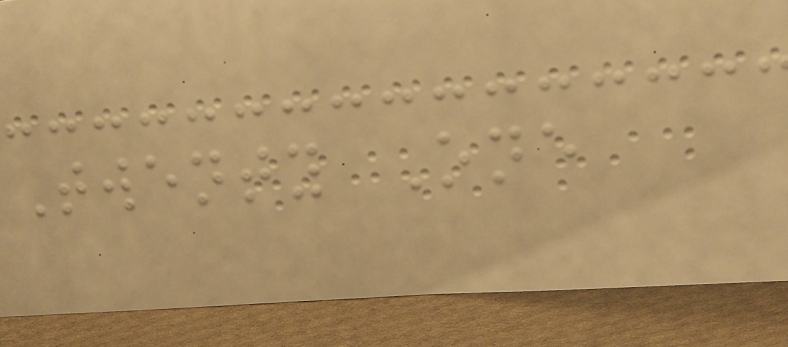Twenty One
